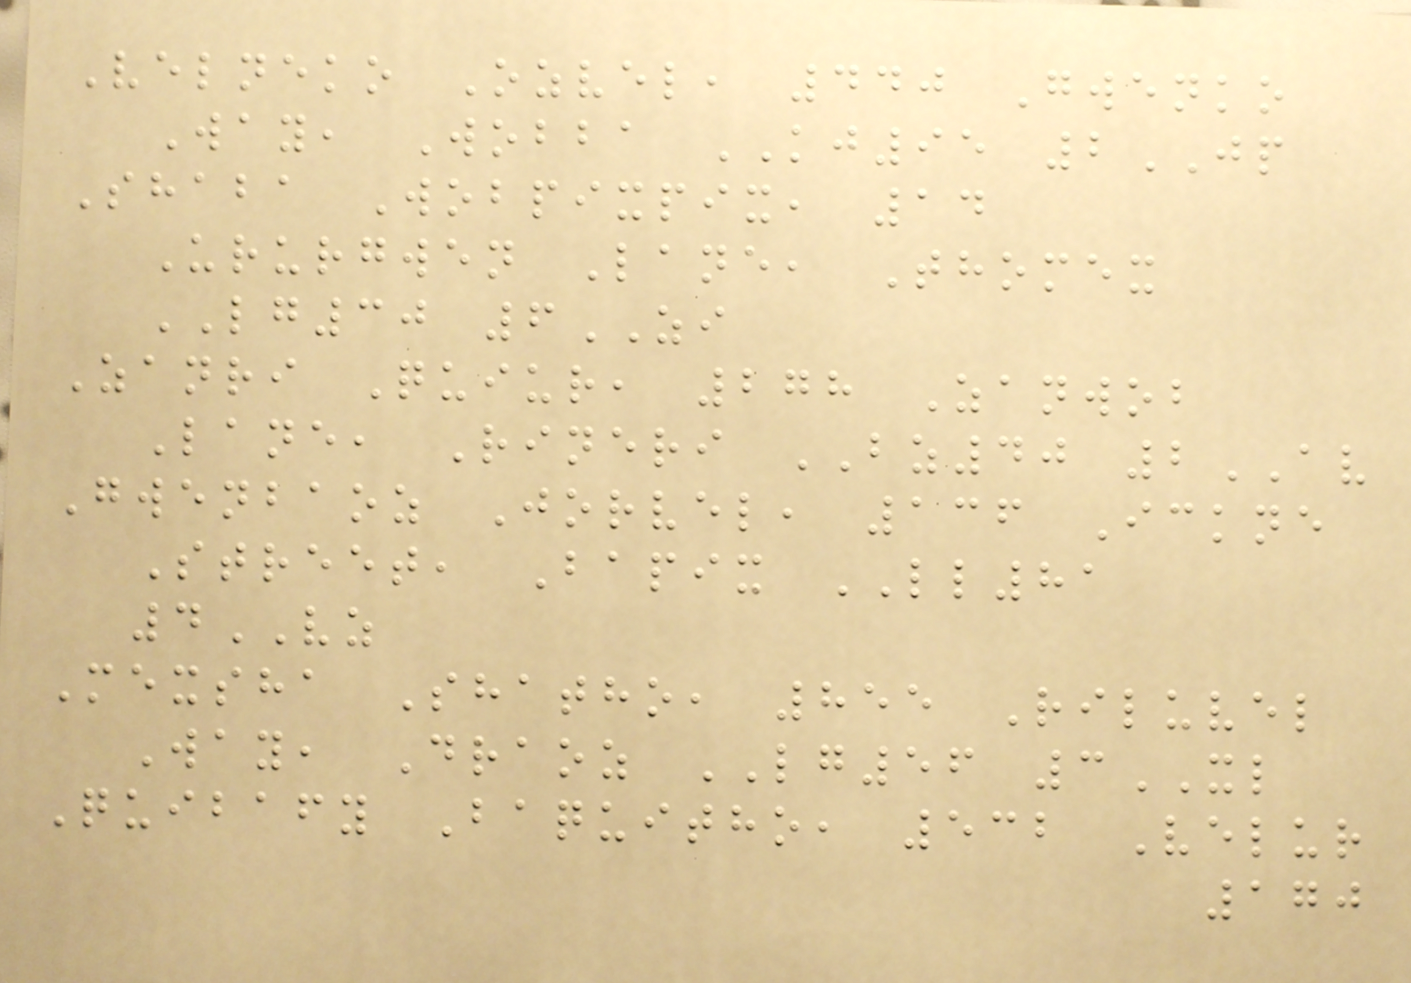Velneko Ozvel, 440 Gwenko
Way, Wobba KJ95 2JP
Shaba Wobpixpix, 14
Ururgwen Lane, Thomex
LG30 6ZI
Zanri Quiur, 278 Zanwob
Lane, Rineri BZ40 2AV
Gwenbaoz Jorvel, 136 Ickne
Street, Bapix LL81
4VZ
Mexsha Shatho, 855 Riluvel
Way, Draoz LG56 3XL
Quibafy Baquitho, 532 Velur
170
